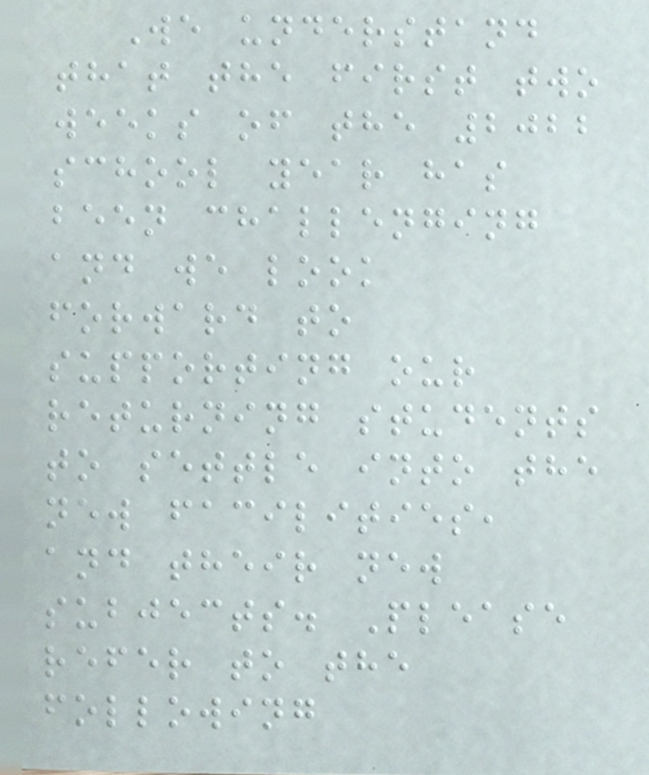We understand
that the first two
weeks of the 2022
school year has
been challenging
and we look
forward to
supporting our
returning students
to settle into the
new facilities,
and their new
subjects. Please
refer to the
following
